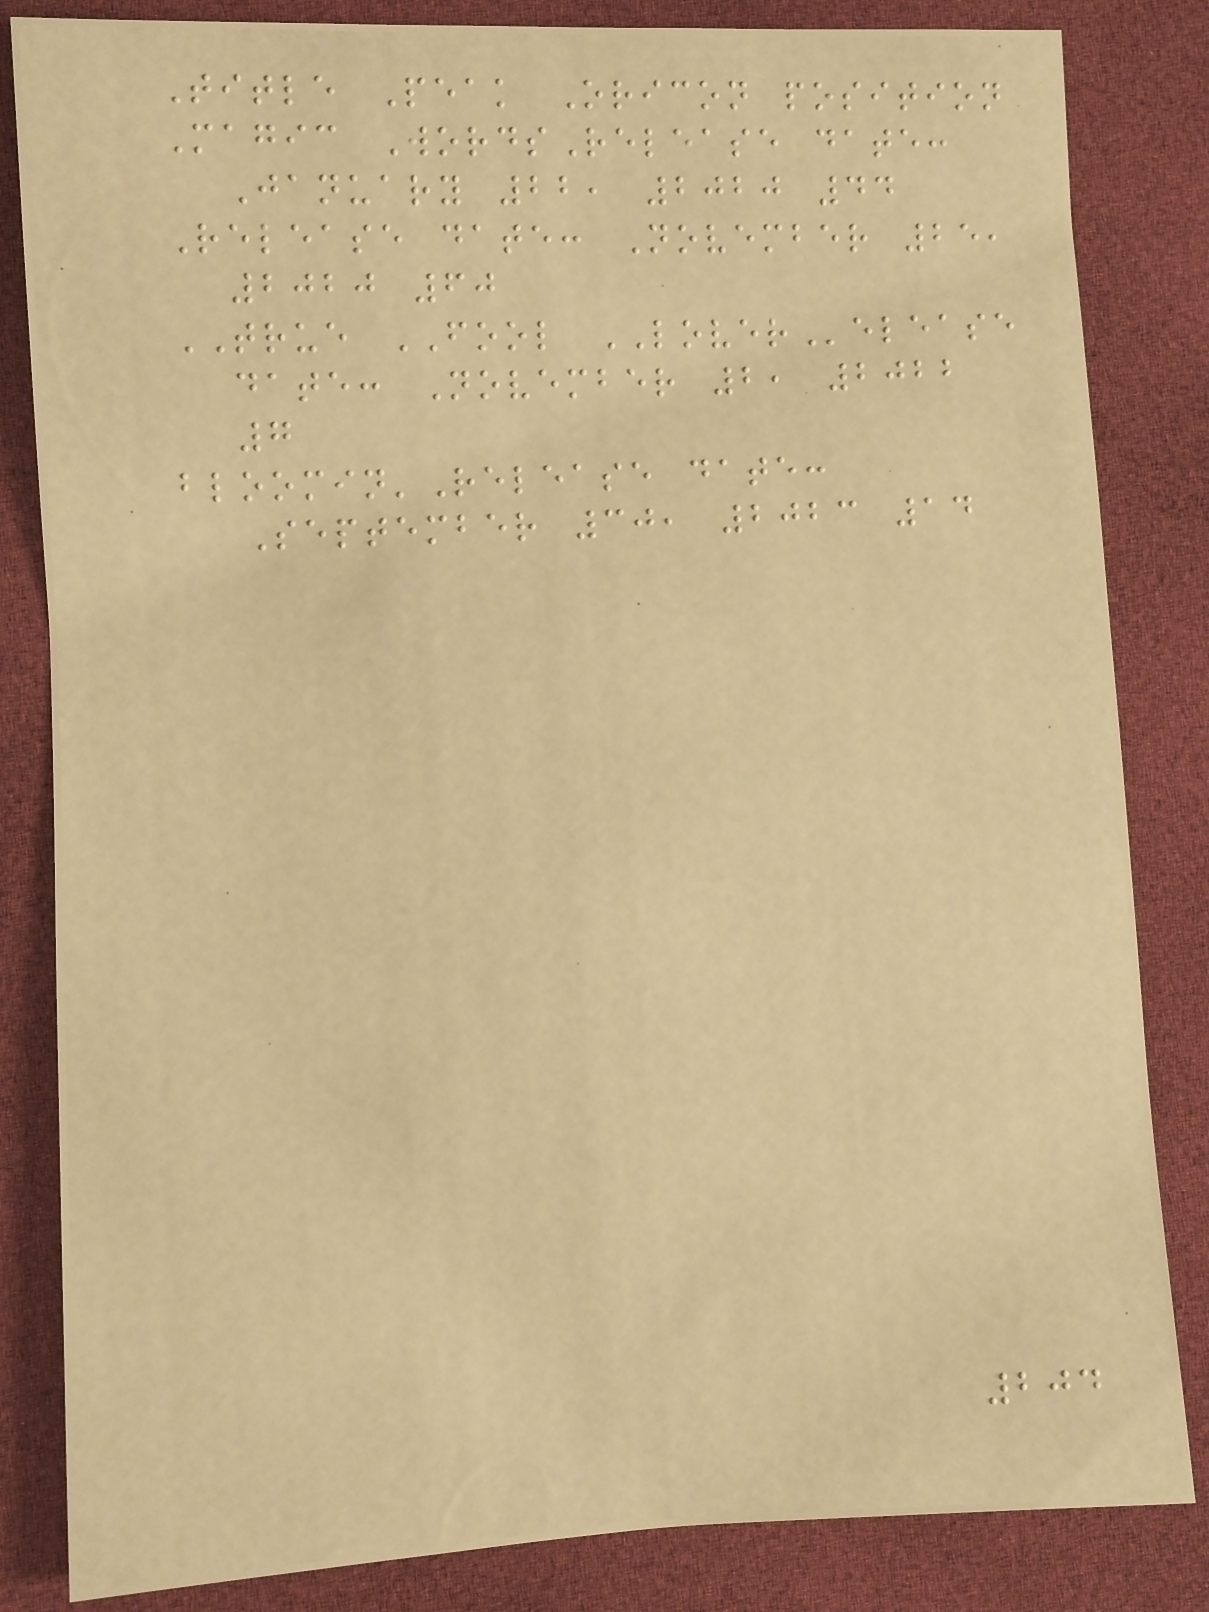Title Peak Oricon position
Magic WordsRelease date:
January 22, 2020 44
Release date: November 25,
2020 60
TRUE FOOL LOVERelease
date: November 2, 2022
7
bloomin'Release date:
September 30, 2023 14
204
